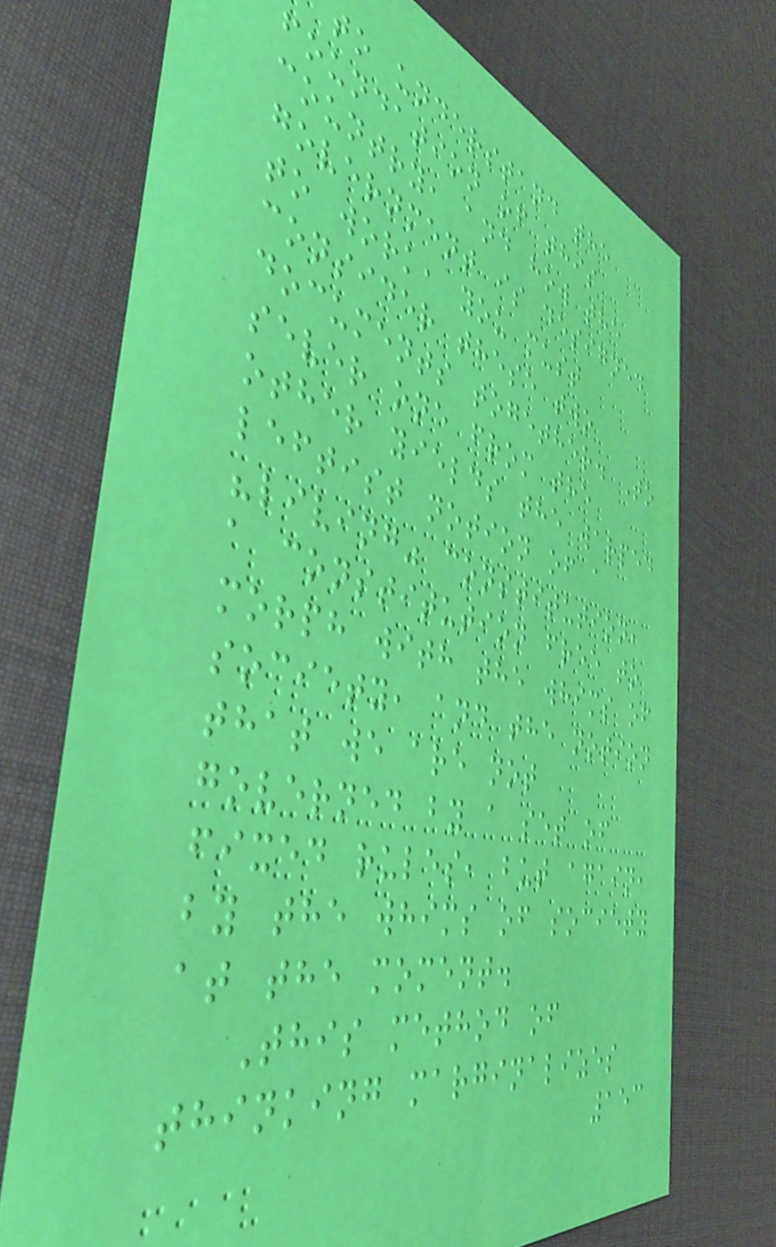to understand the
foundation of this
country, and how the
government is designed
to work, you must
consider these two
documents together. To
sever one from the
other yields the warped
leftist notion of a
"living" constitution,
a constitution free to
morph with the whims of
society, and the notion
that we are not
governed by a set of
fixed rules, but again,
by the whims of society
at the moment.
This method of
thinking marginalizes
153
